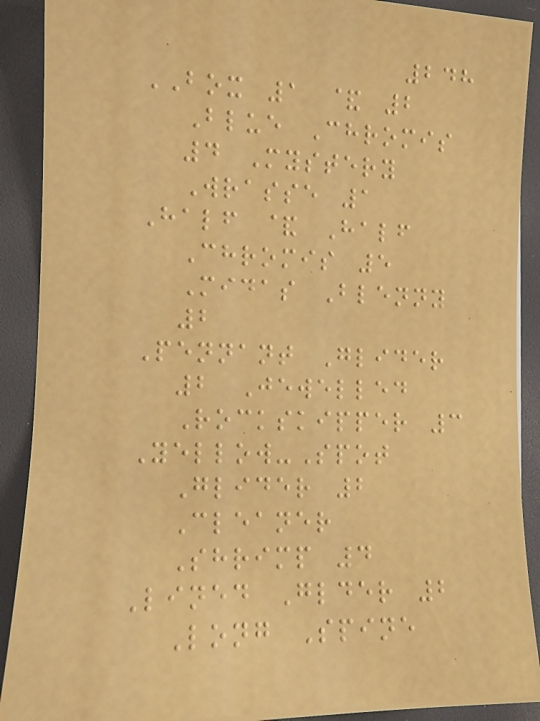248
BOX 1 & 2
Blue Chromis
4 Mystery
Wrasse 1
Half & Half
Chromis 5
Midas Blenny
2
Pennant Glider
2 Jewelled
Rockskipper 3
Yellow-Spot
Glider 2
Cleaner
Shrimp 4
Lined Glder 2
Long Spine
